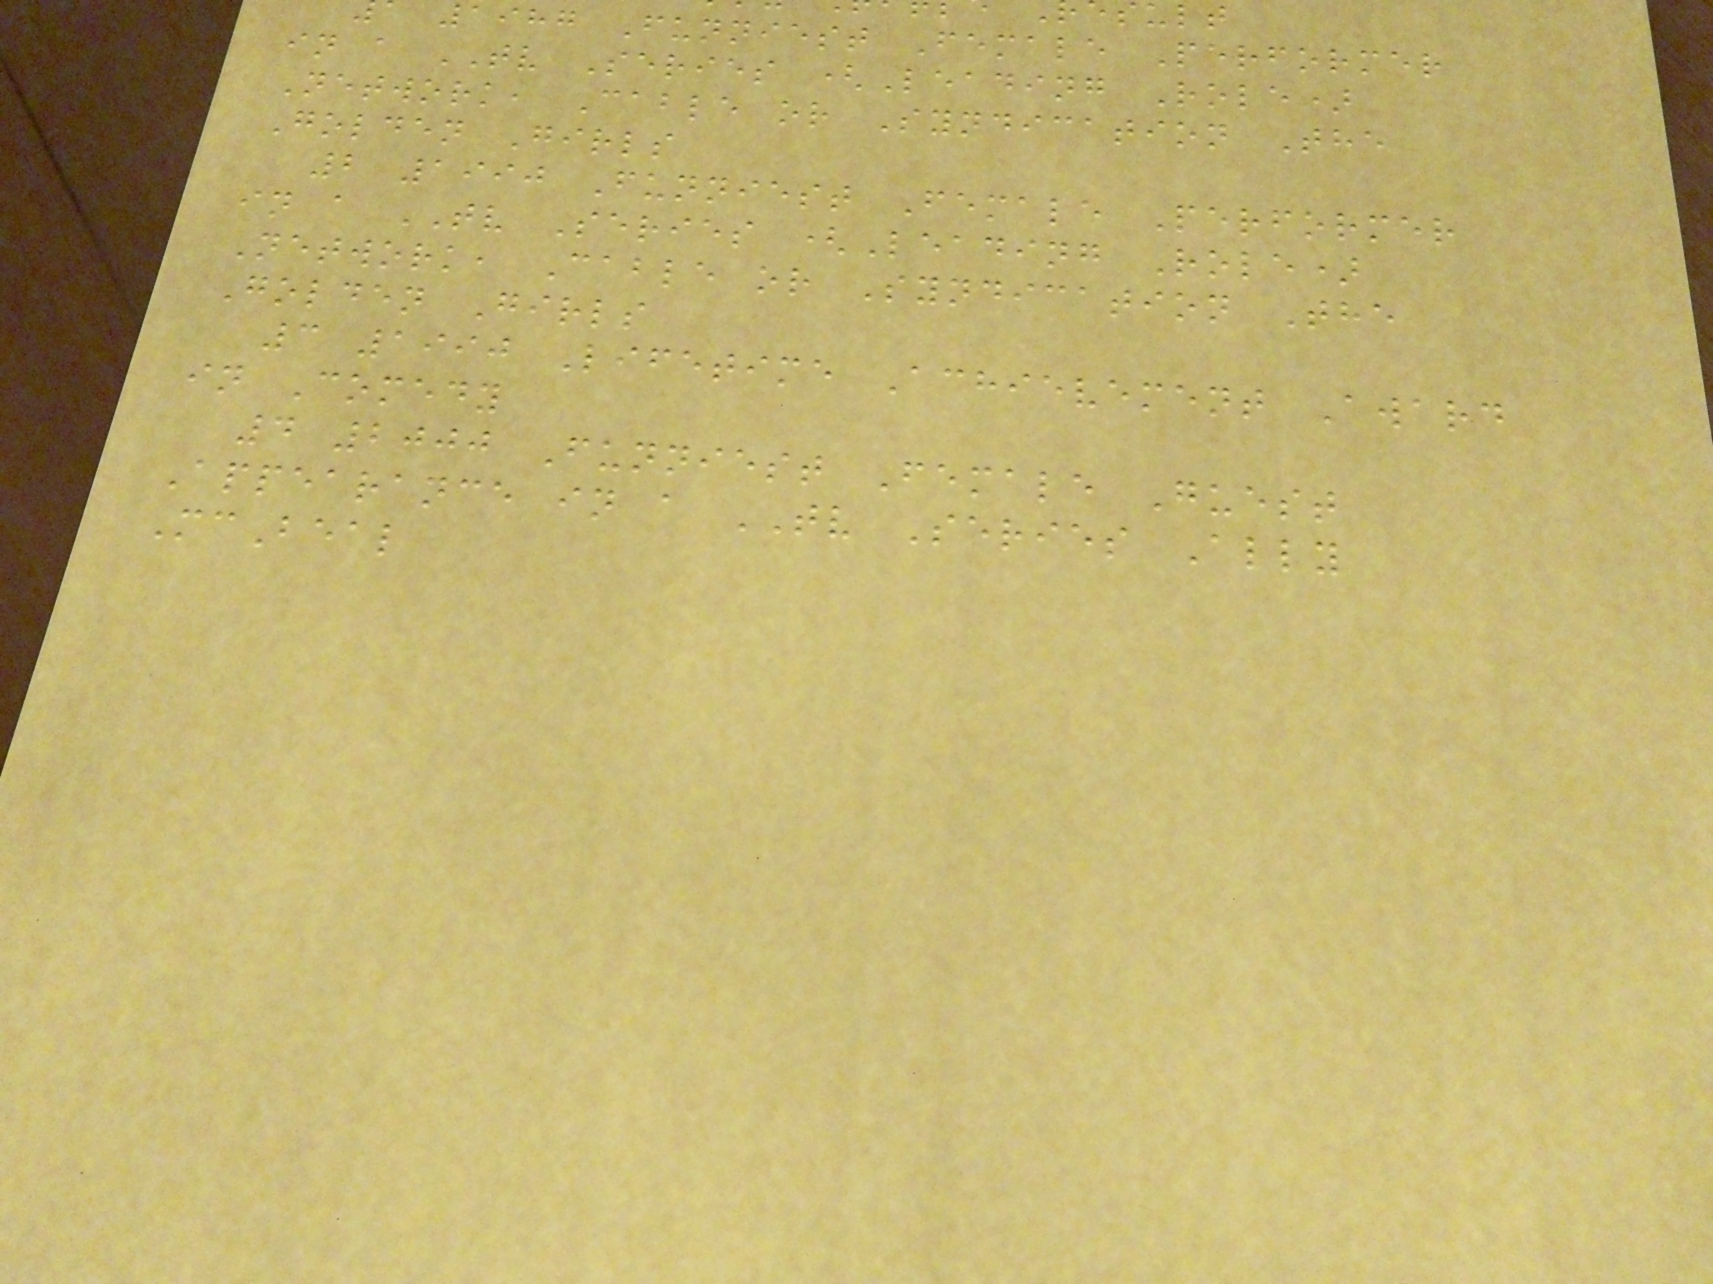1987 Funniest Female Performer
in a TV Series (Leading Role)
Network, Cable or Syndication The
Golden Girls
2 1990 Funniest Female Performer
in a TV Series (Leading Role)
Network, Cable or Syndication The
Golden Girls
3 1990 Lifetime Achievement Award
in Comedy
4 2000 Funniest Female Guest
Appearance in a TV Series Ally
McBeal
